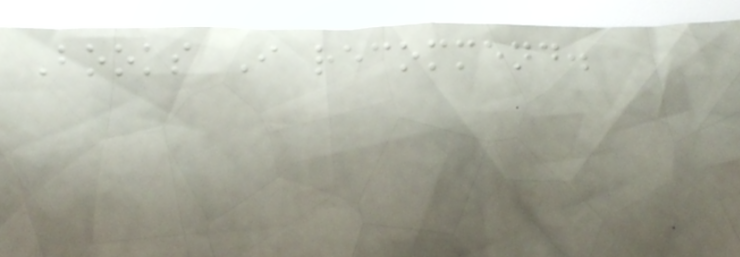Books I recommend.
